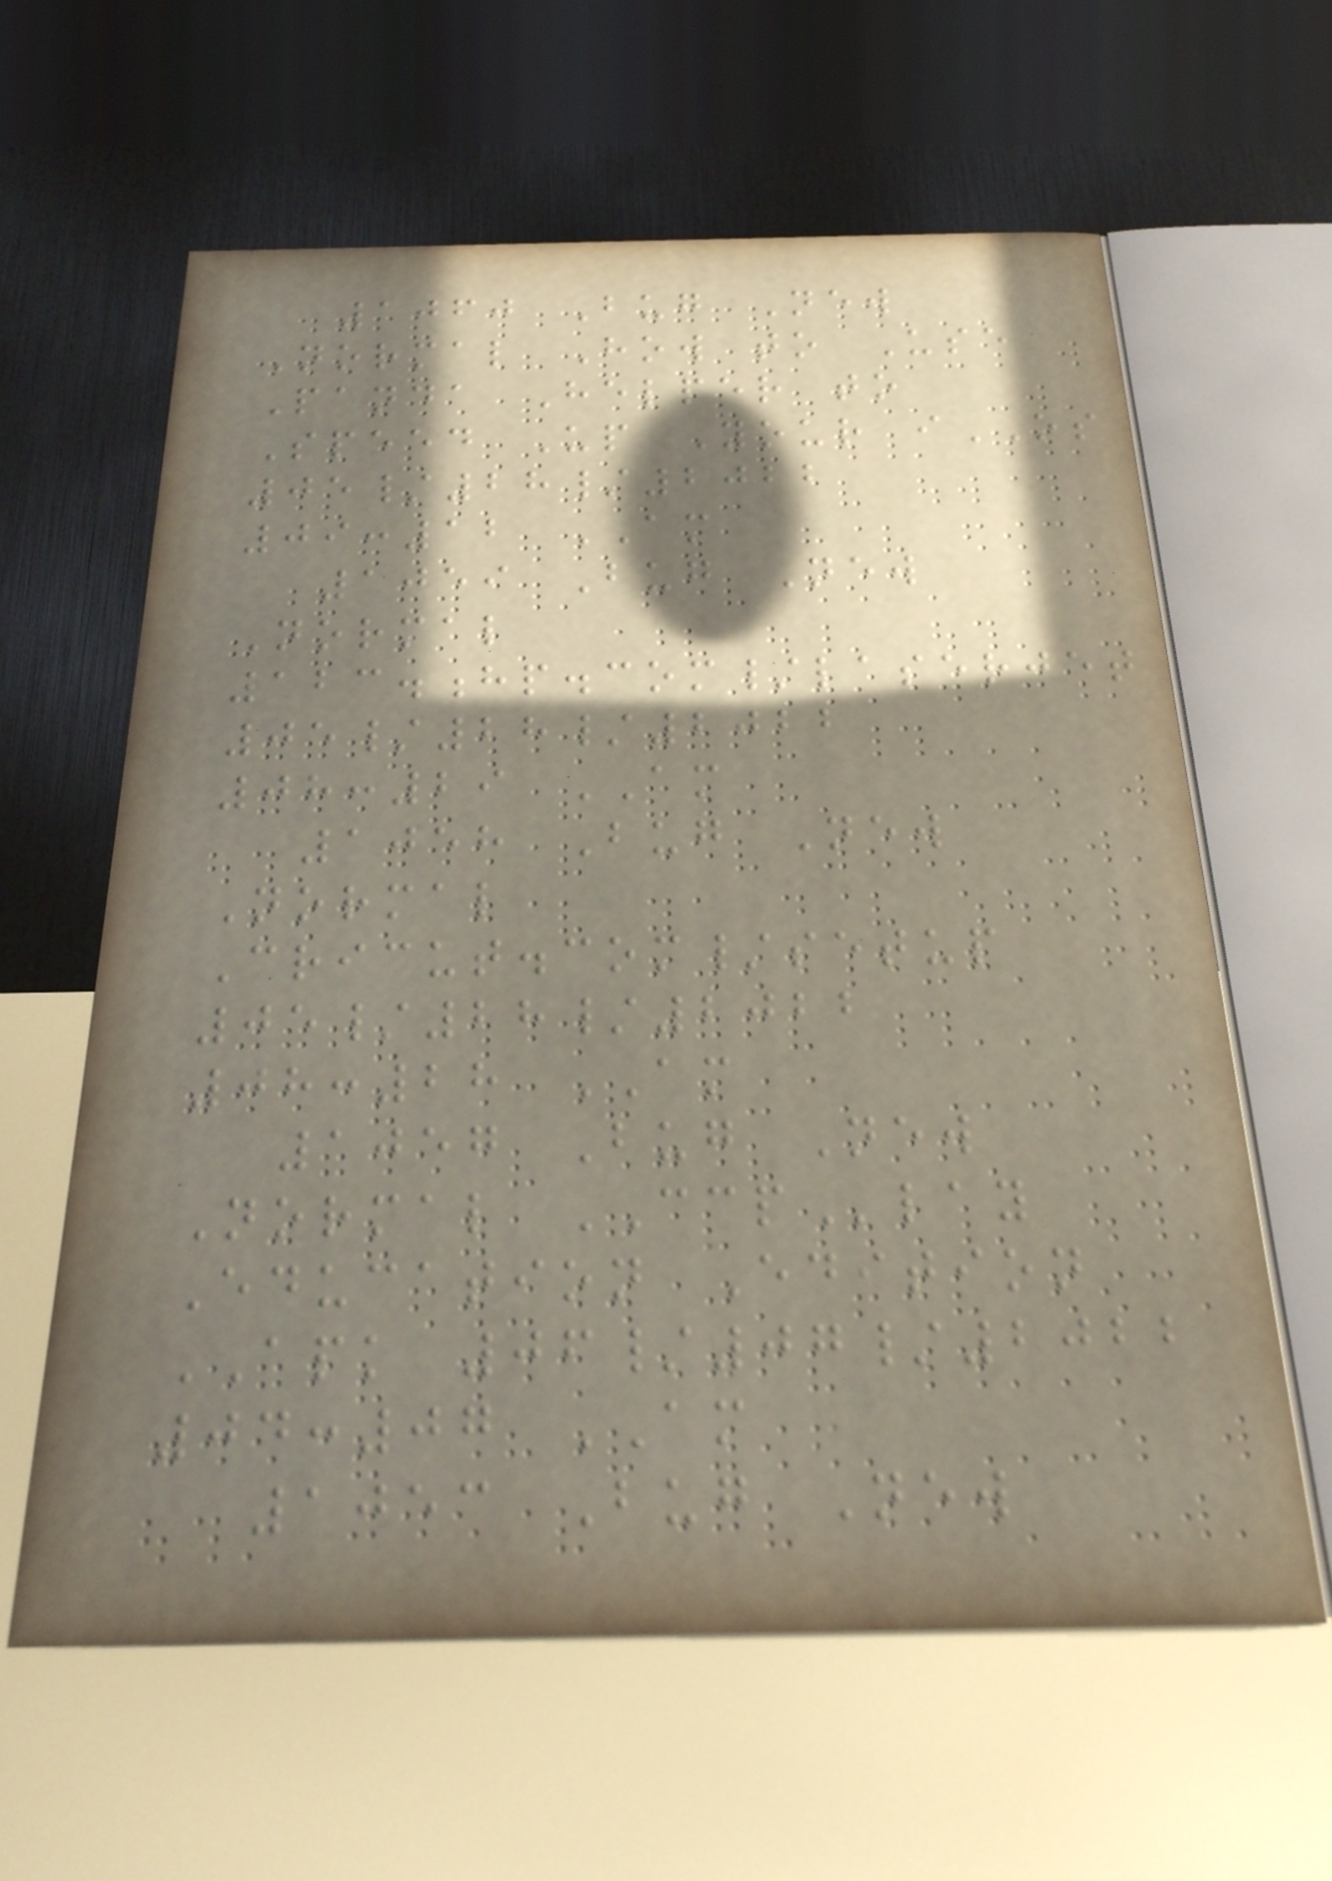1060 Bug New
Normal How to Use
Panda Helper to
Speed Up Your iOS
05/28/2022
09:12 AM
1059 Bug New
Normal
123.hp.com/laserjet
05/28/2022
08:29 AM
1058 Bug New
Normal
Cricut.com/setup
05/28/2022
08:28 AM
1057 Bug New
Normal CCPlay
Education Edition
APK 06/07/2022
04:07 AM
1053 Bug New
